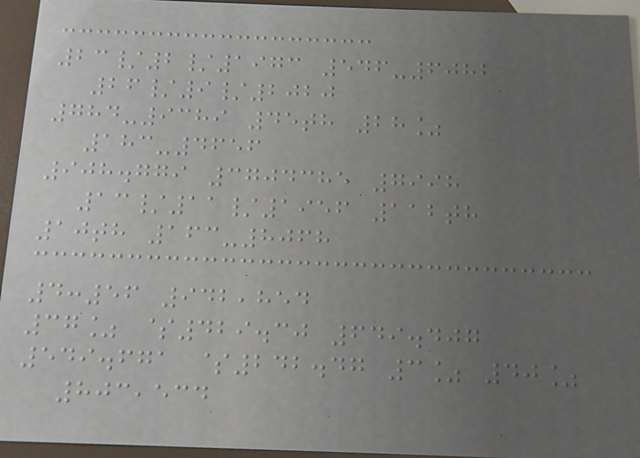23/2/1973 546-6082
26/9/2020
784-9389 45th 28%
183-4656
908.779 3704385 7998
13/11/1956 112th
10th 163-8068
4:56 942,854
37% $429.30 649.407
549.671 $242.47 3% 40%
803,534
